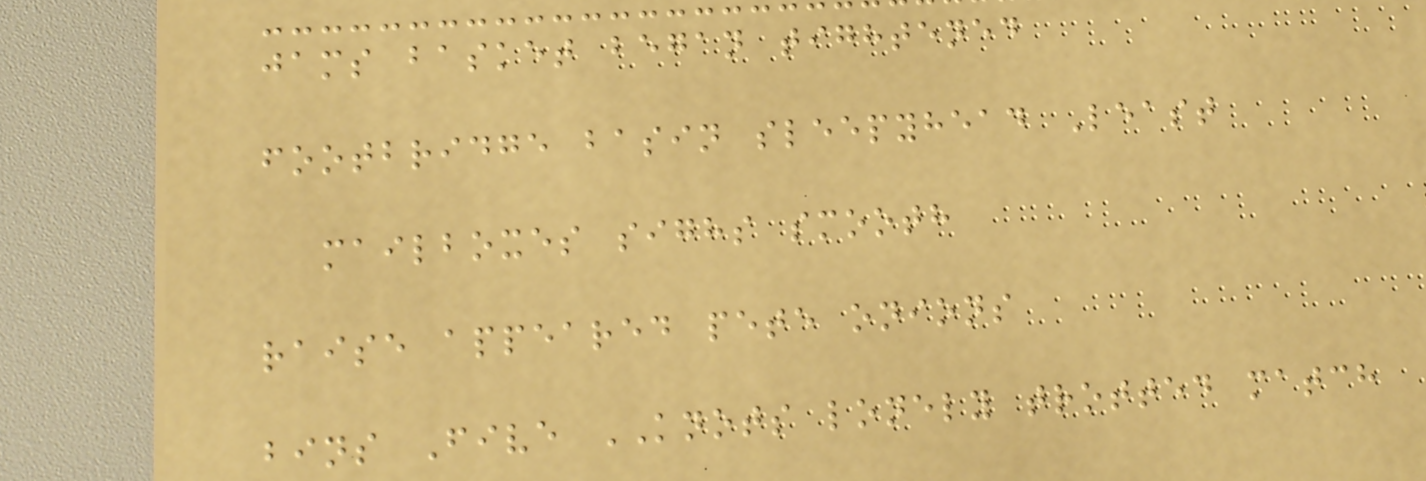jams basket began tightened
footbridge basin sleepyhead Least
mailboxes sighs smooth
raise appeared pete onions
bins Five KNOTS lonely trotted match
